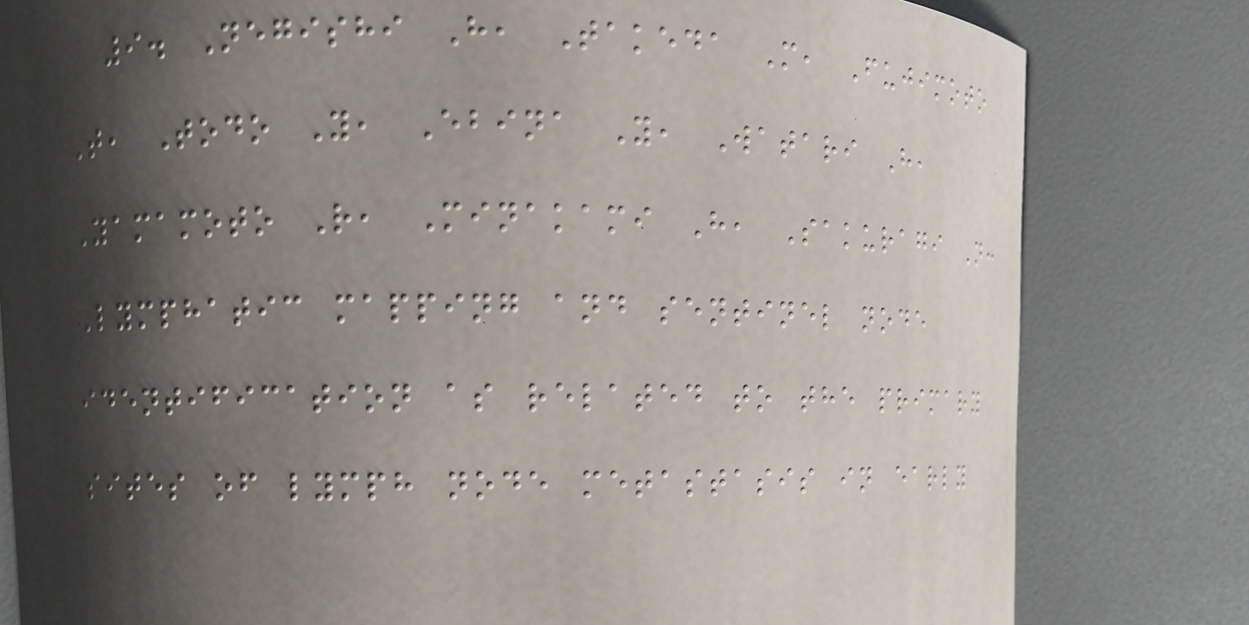9. Negishi H, Takeda M, Fujimoto
T, Todo Y, Ebina Y, Watari H,
Yamamoto R, Minakami H, Sakuragi N:
Lymphatic mapping and sentinel node
identification as related to the primary
sites of lymph node metastasis in early
